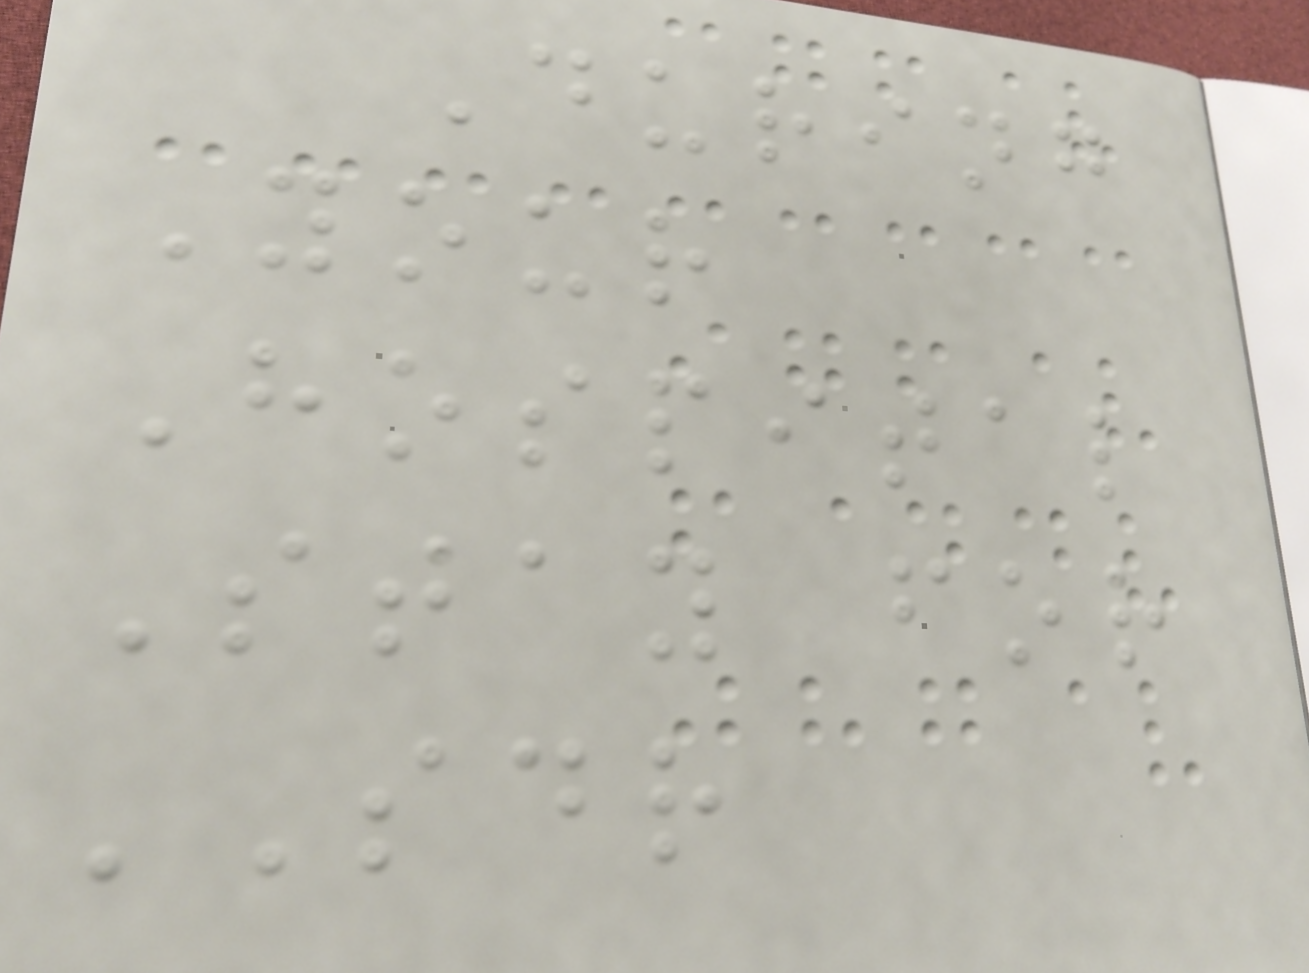During
Your
Hospital
Stay for
SDR
